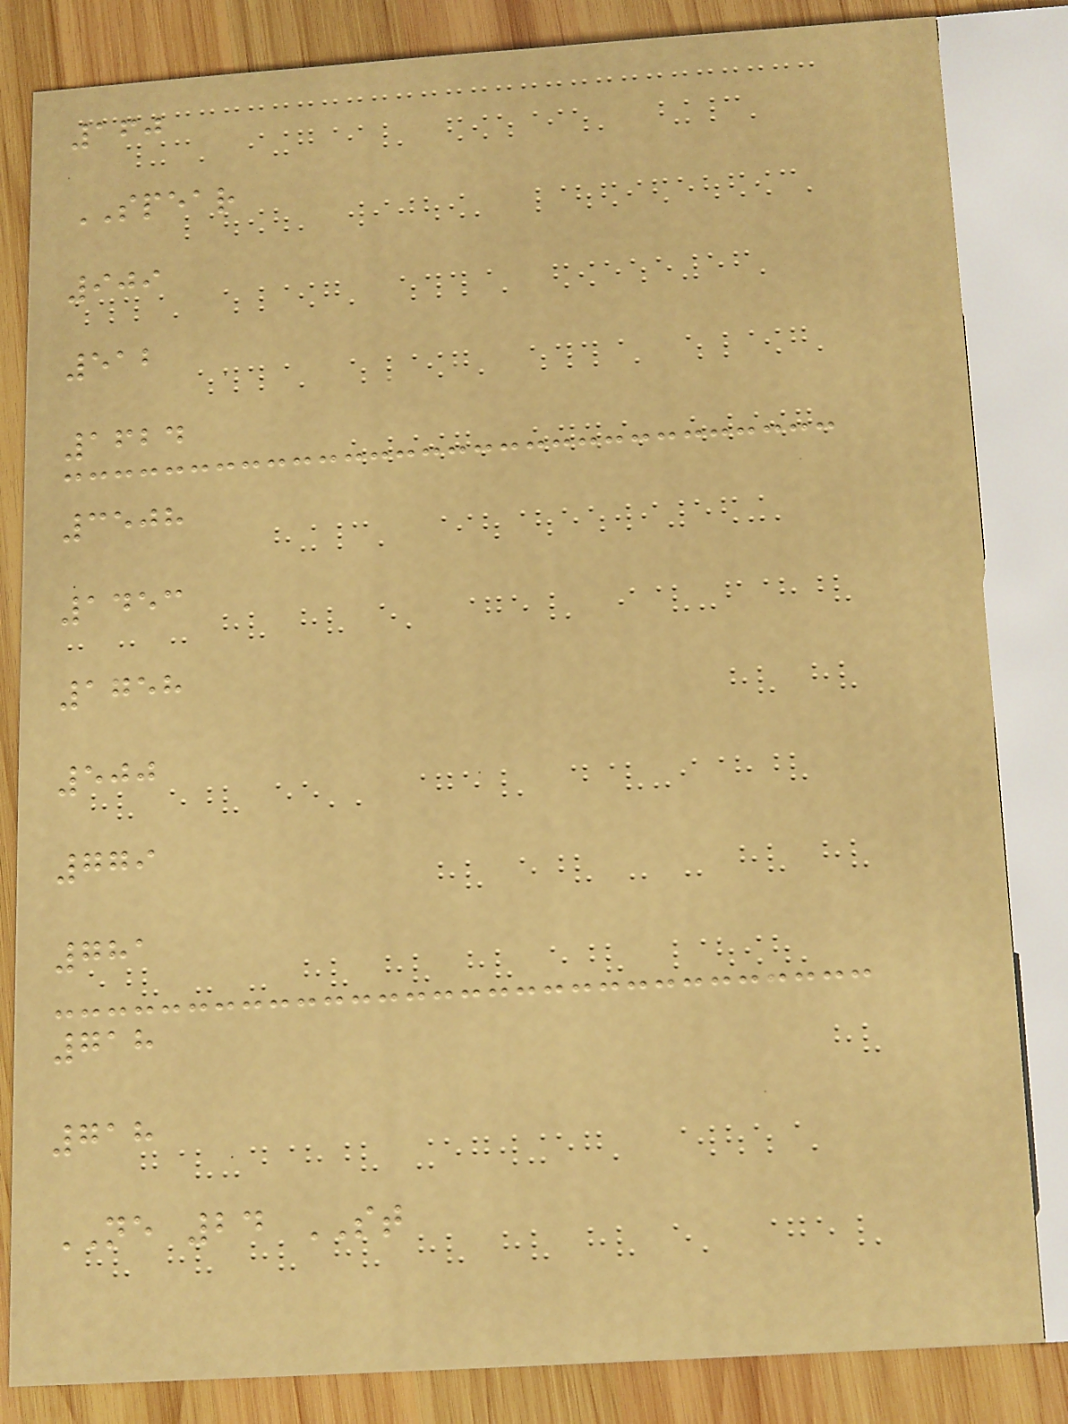160
SPEAR
909
512
1624
3508
1453
1758
500
779
781
718
718
NE 24 ST
